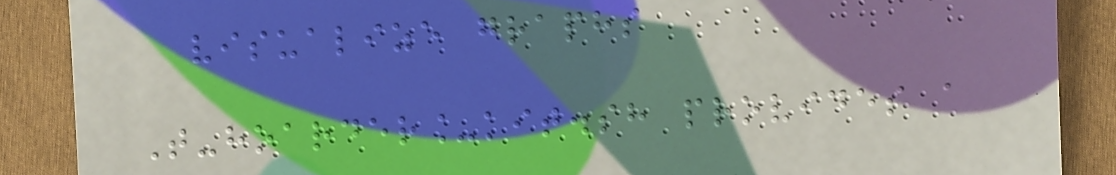visualize graphs
T-hoarder_kit.sh provides a
